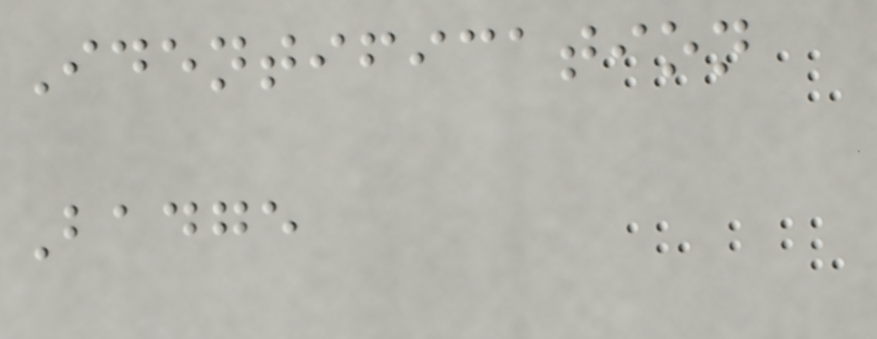Identification
Badge
